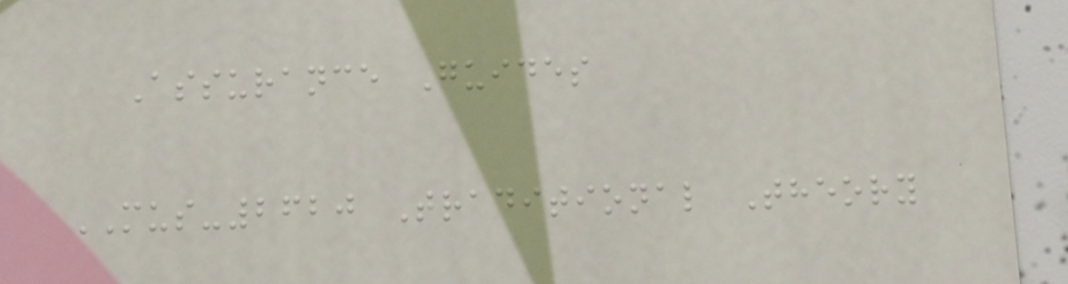Assurance Guides
MUS-2620 Traditional Theory
